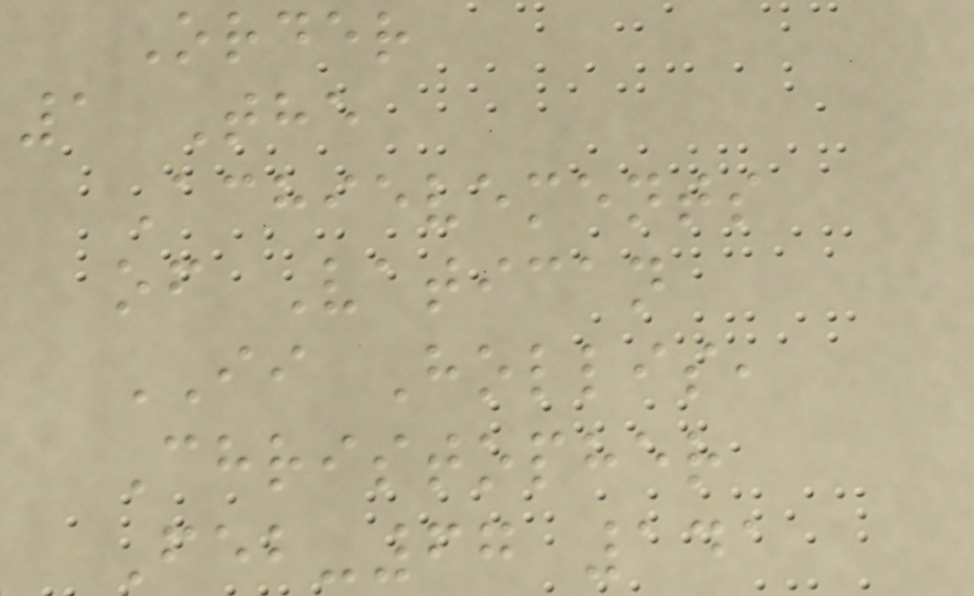Order
1 The
Achievements
of Vatican
II Hollis,
Christopher
Feb-67 141
